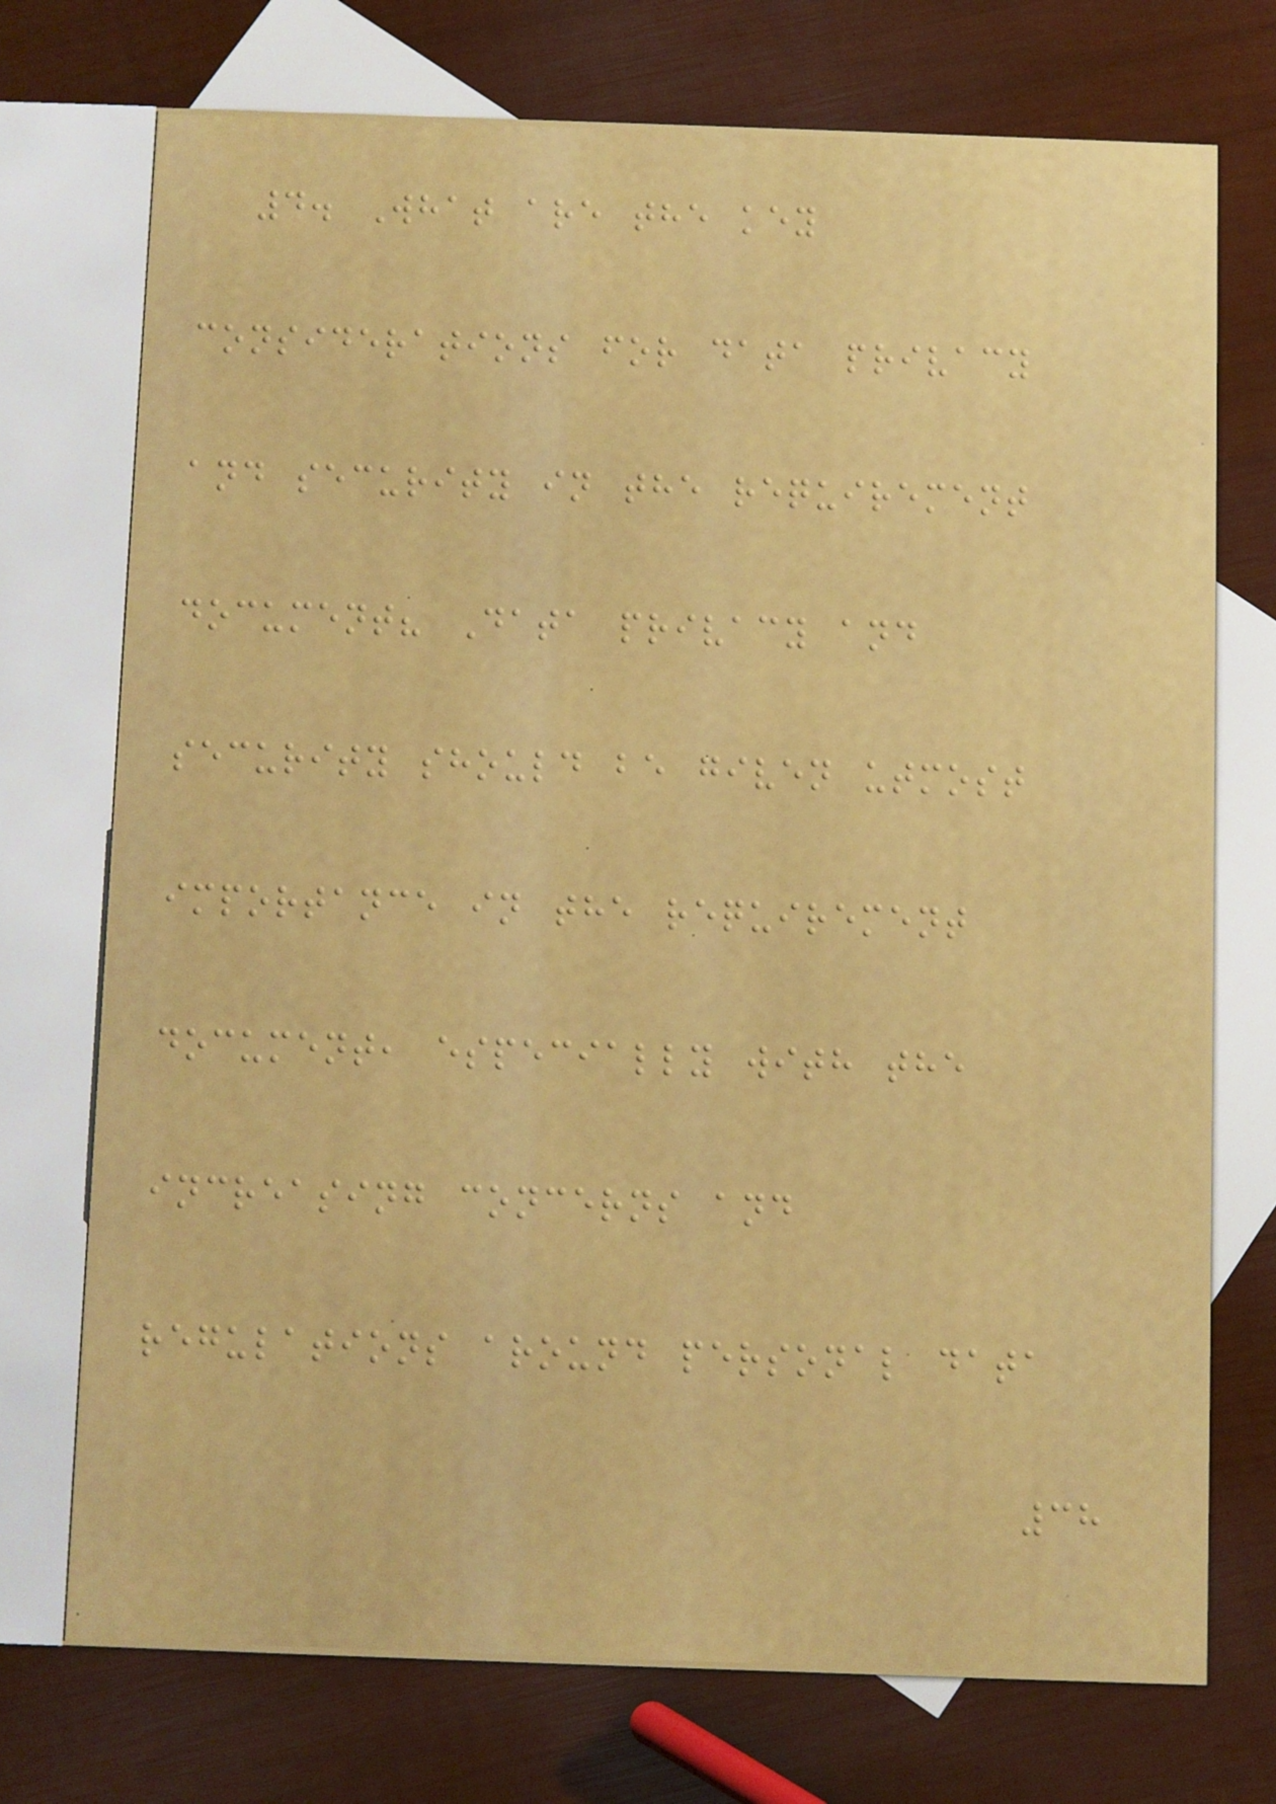4. What are the key
considerations for data privacy
and security in the requirement
document? Data privacy and
security should be given utmost
importance in the requirement
document, especially with the
increasing concerns and
regulations around personal data
38
